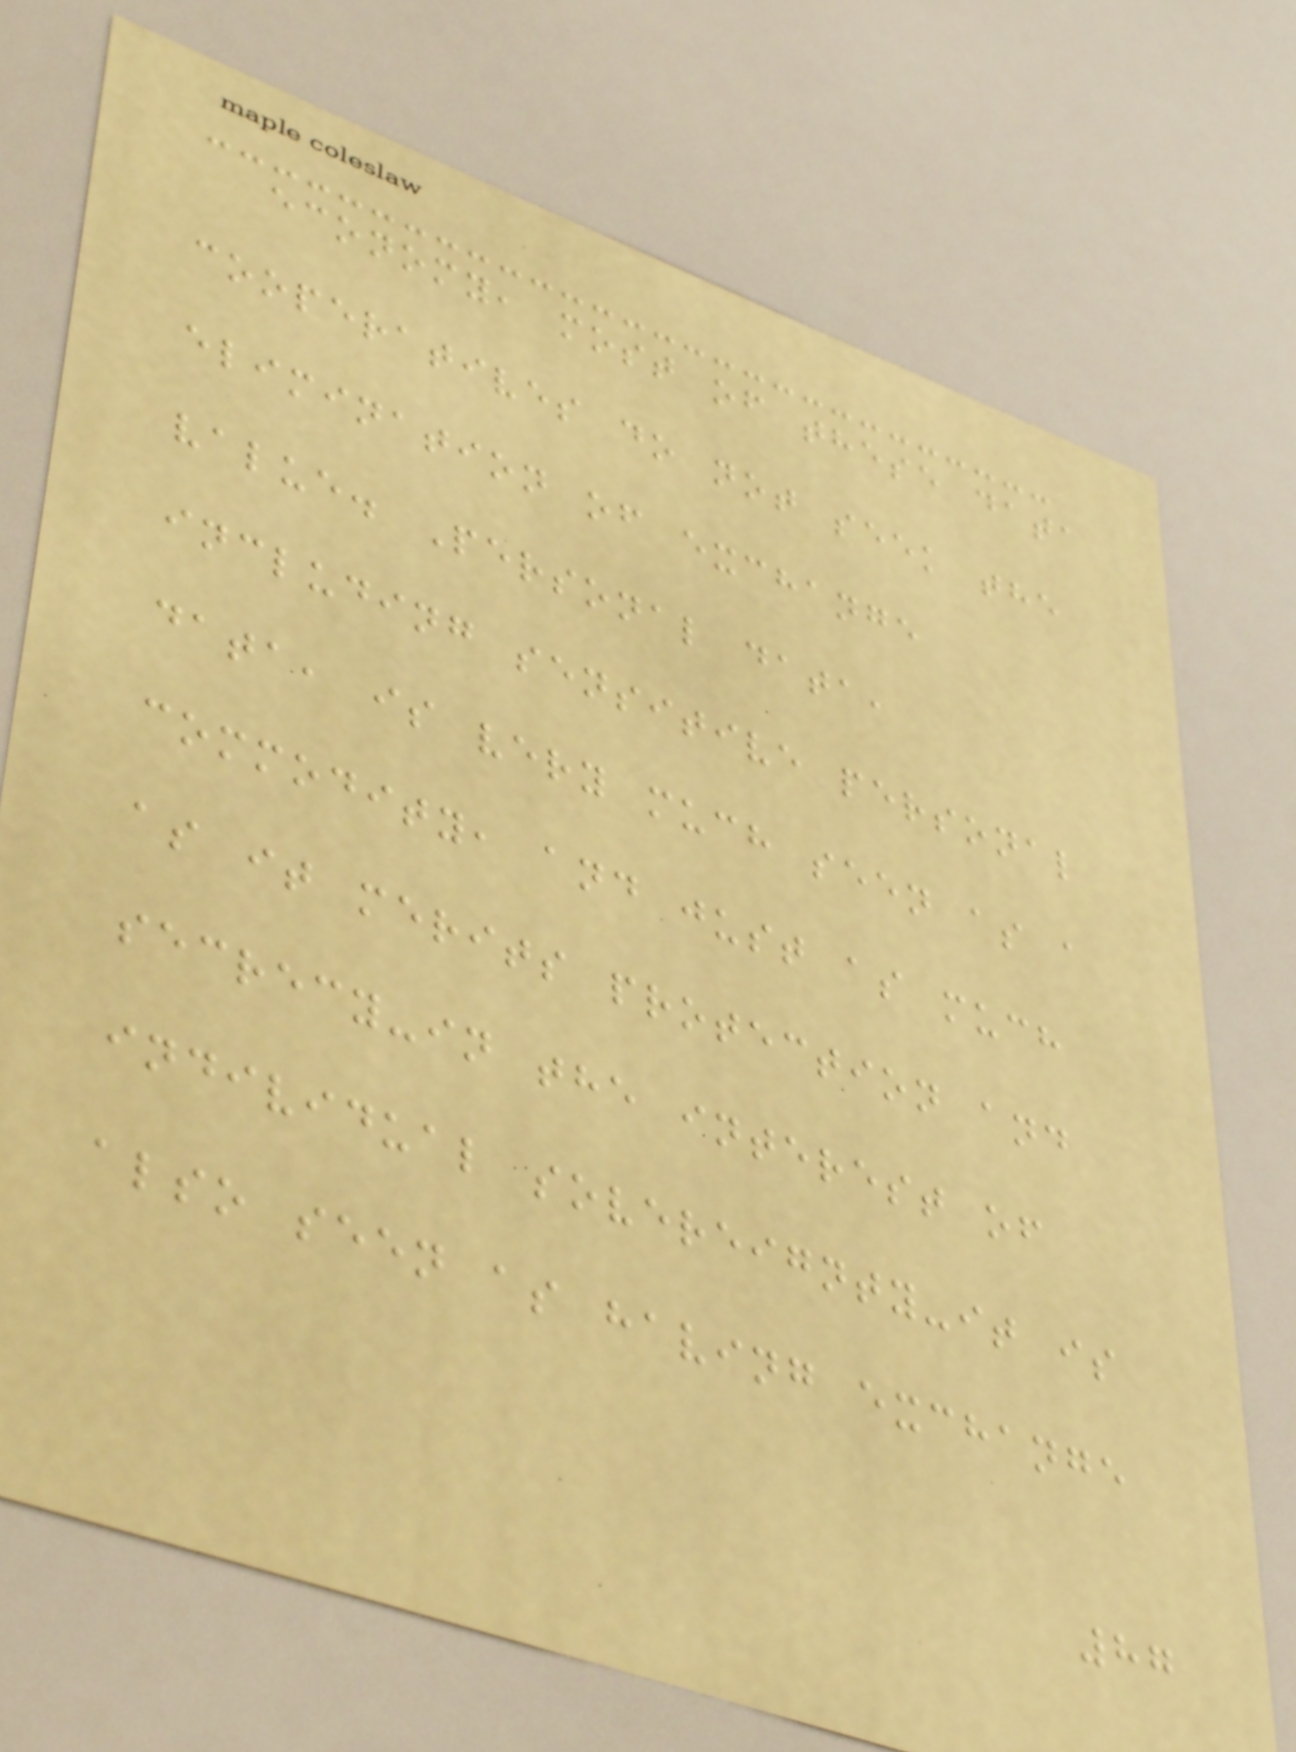economy, most of these data
cooperatives do not seek the
elimination of exchange
value. Personal data,
including sensitive personal
data, is very much seen as a
commodity, and just as much
as it merits protection and
secrecy-in the interest of
individual sovereignty-it is
also seen as having exchange
87
